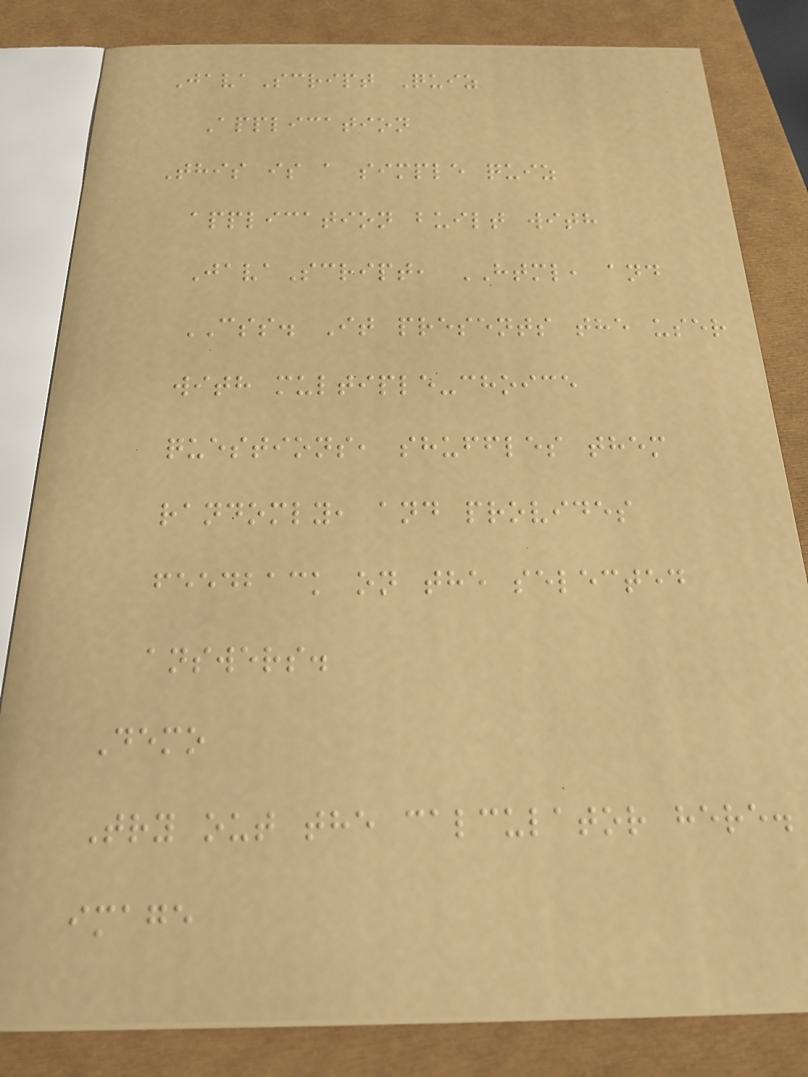JavaScript Quiz
Application
This is a simple quiz
application built with
JavaScript, HTML, and
CSS. It presents the user
with multiple-choice
questions, shuffles them
randomly, and provides
feedback on the selected
answers.
Demo
Try out the calculator here.
image
